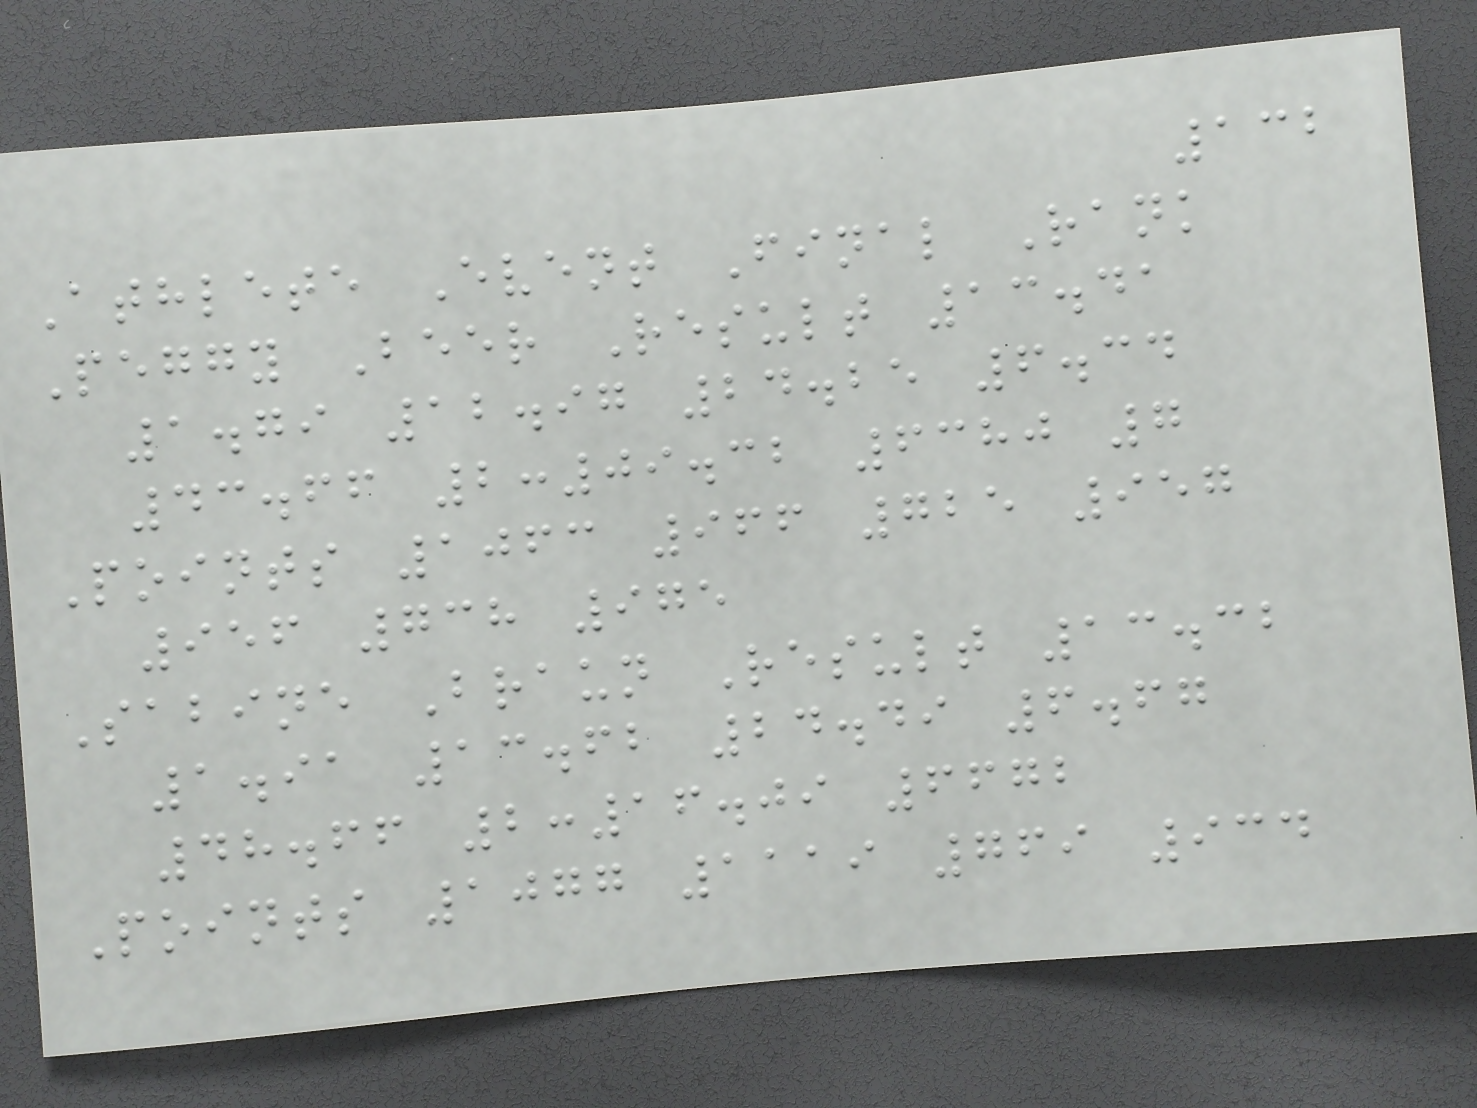132
Athlete Event Final Rank
Peggy Beer Result 13.41
1.79 12.97 24.25 6.34
43.66 2:09.32 6380 7
Points 1063 966 725 957
956 738 975
Sabine Braun Result 13.32
1.91 13.62 24.49 6.67
48.66 2:16.09 6672
Points 1077 1119 769 934
